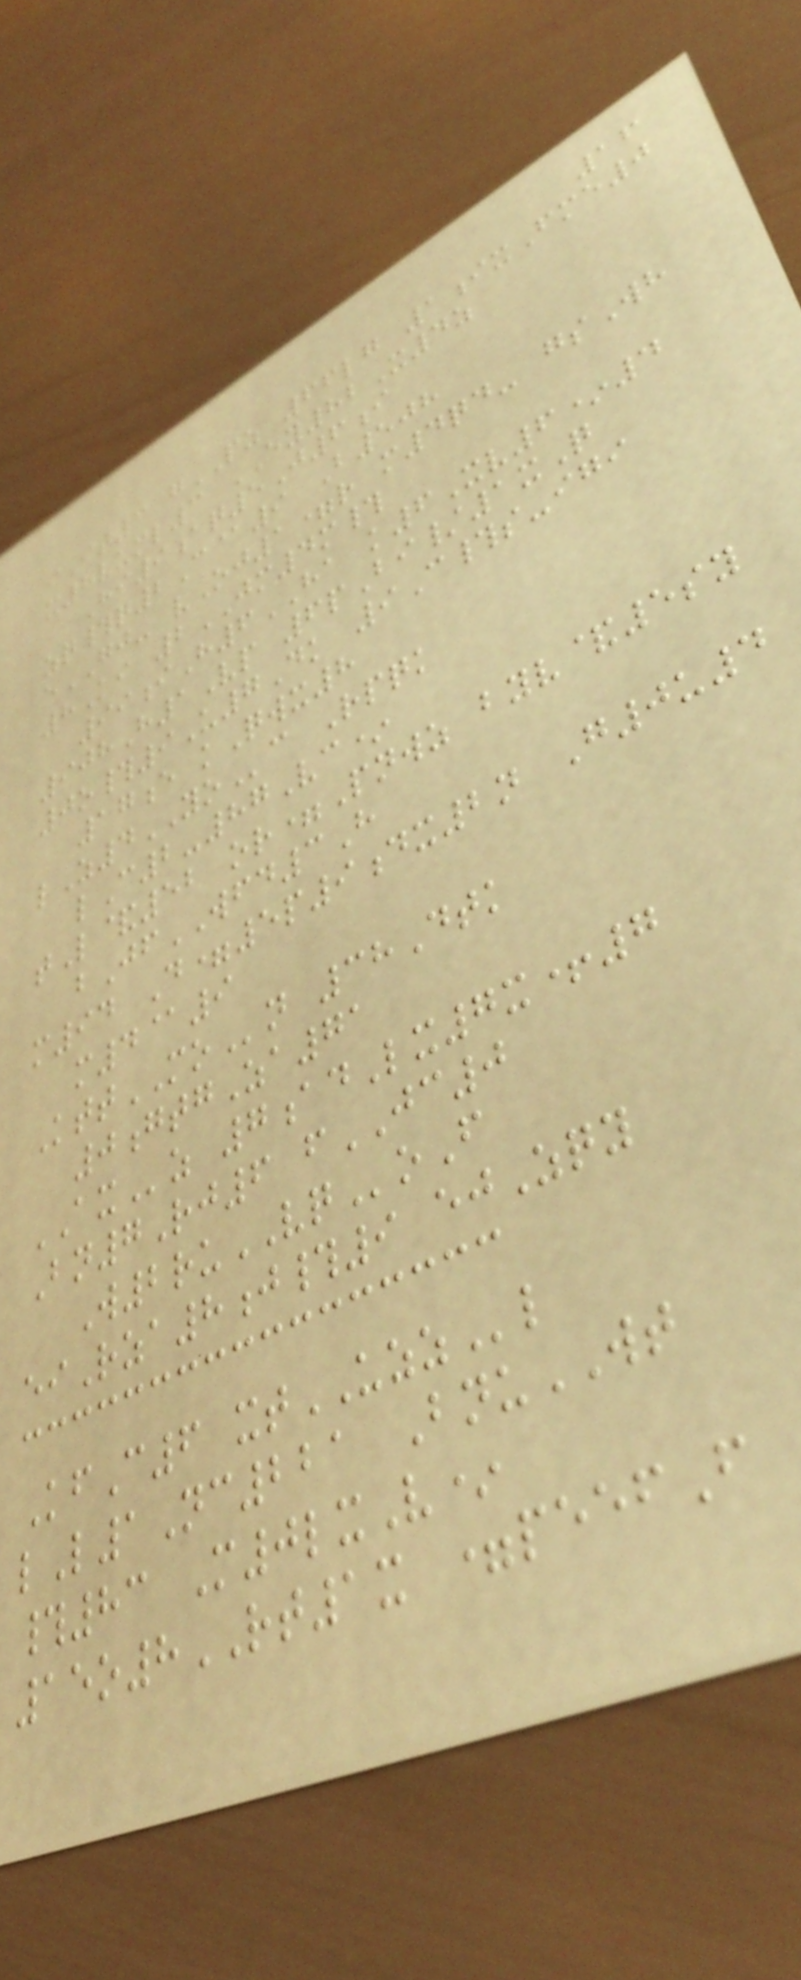16
iIt3 gPZ 66lg 1ixFme0
x8vuml3 EY82X4z
Hi9aq5J6i
zq#q2C@9 B508
eGJ- vOj1=r m4qd- gsWh
8Ki 2JM4m#
99iH6HA k6Xv6*4
908H1Vp 6pBi/1xQ
0o#9U7Dk 9C#s-igi
17e kQwx8
lZ4YOc Rpqk
lC2-87Vc*
tL&52 or=Pnwz byv&5sy
bJfWFD3H
m94 D=5p9dx2n G0u4
m4@9
KttMOn 38Dtk
0gtgZa71
AXz 7adLx7x+7
Bn7Rj6 fJC0
W2ruVQoF
eiRza8j#9 ejZqy
KfC6 xtUZZl
lL1Nc221 BnuWT
#83 M0lxV*
15o8RT1x =peefF
